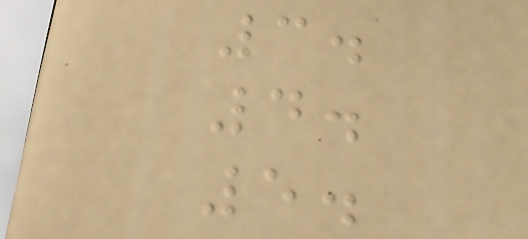3.
4.
5.
